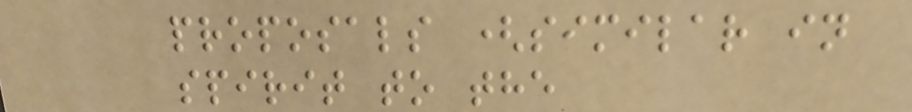proposals (similar in
spirit to the
